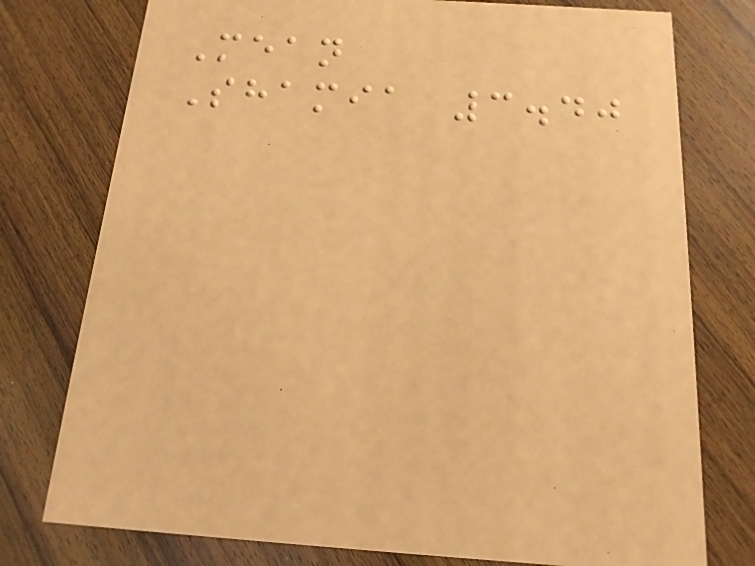Mean
Shamia 3.40
